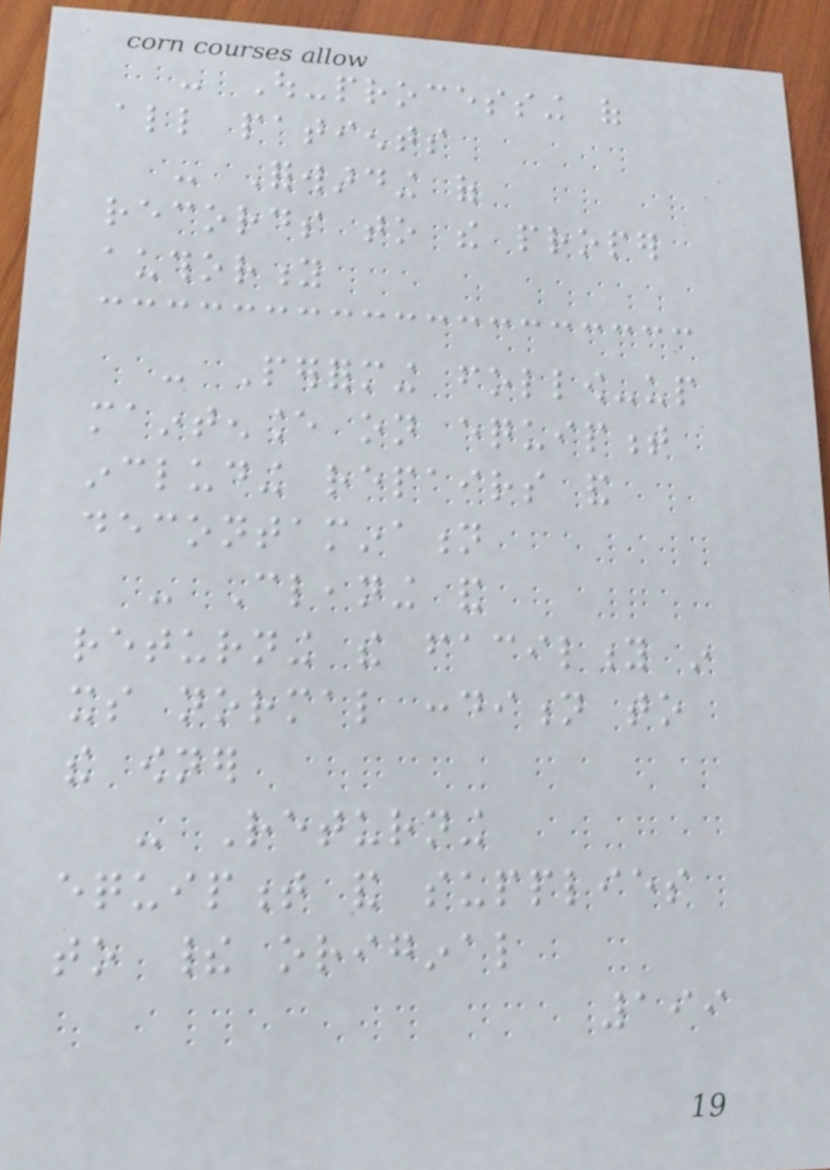- Out-processing of
all patients
- Forwarding of
records to the proper
authority
- Performing follow-up
maintenance on equipment
including repairs and
decontamination
- Cleaning and
returning the facility in
its normal condition to
the owner
- Returning
equipment and supplies
to their original
199
